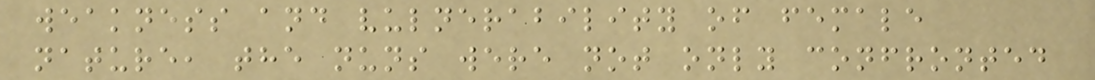weakness and vulnerability of female
nature, the nuns were not only confronted
